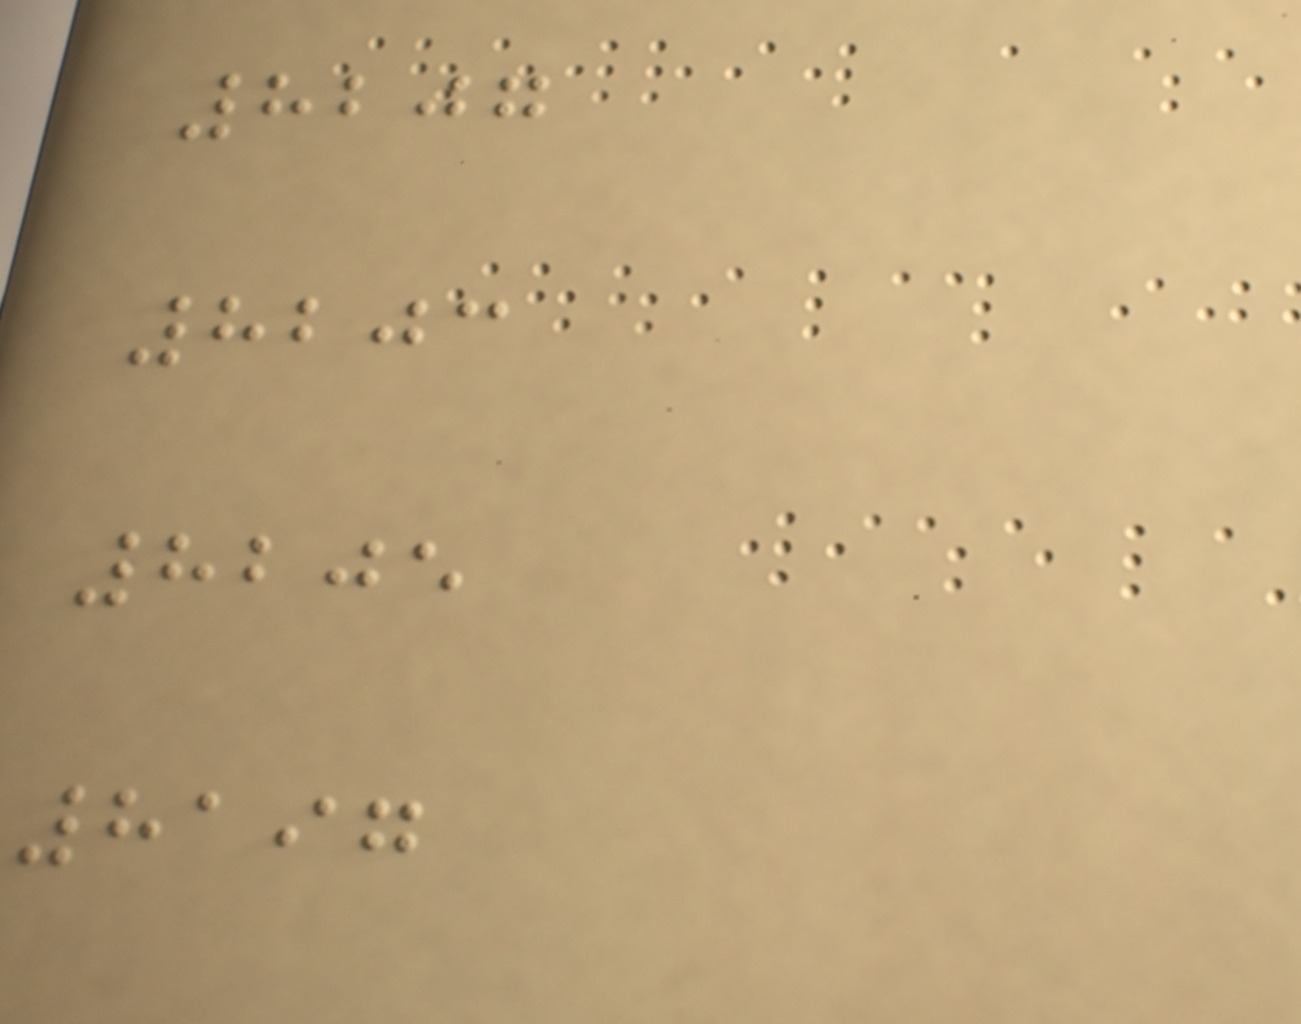8207
8203
8205
8197
